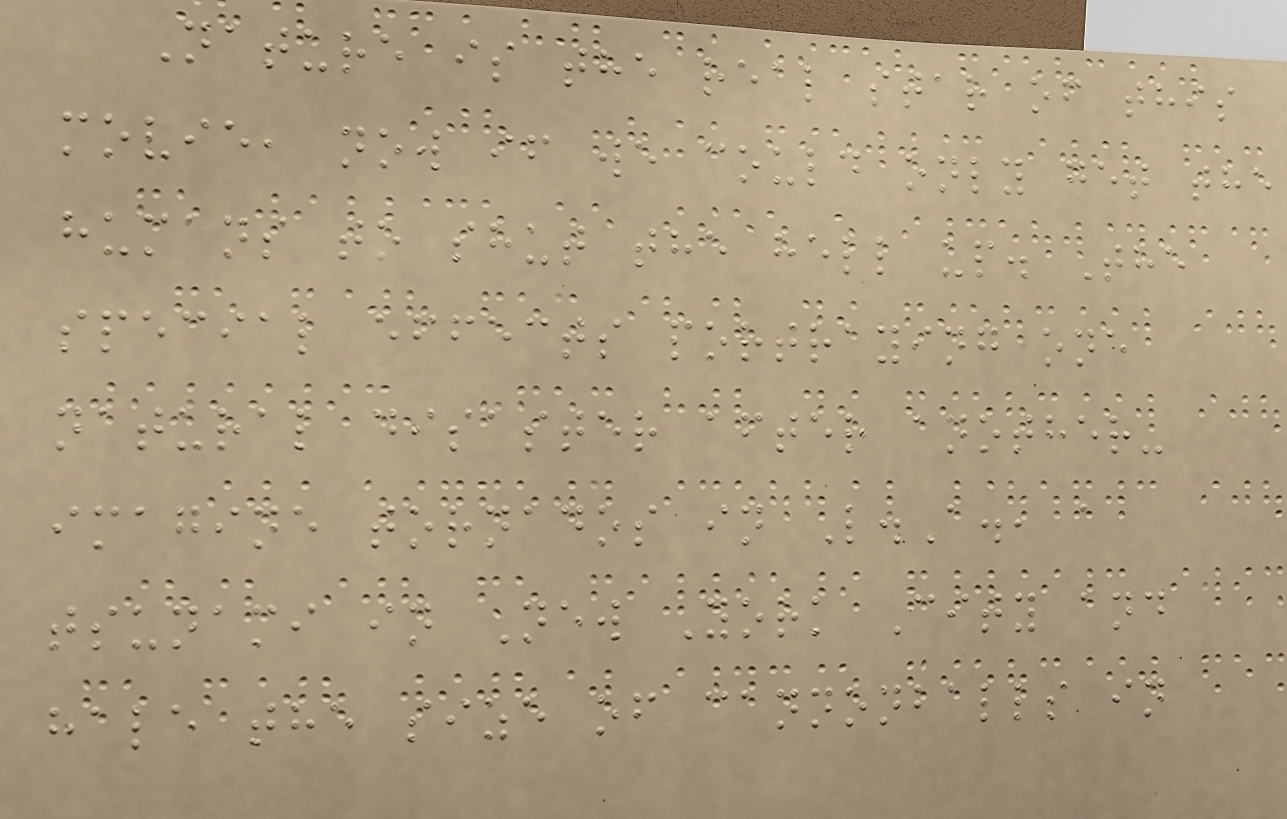Nature is the real star of this
movie, now if we could only get the
humans to shut the hell up. The
special effects portraying one
natural disaster after another-
imagine tornados in L.A., a
tsunami in New York City and
hale the size of cannonballs in
